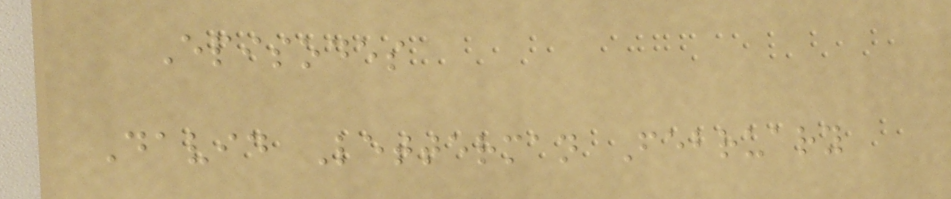Episodes
David Letterman February
